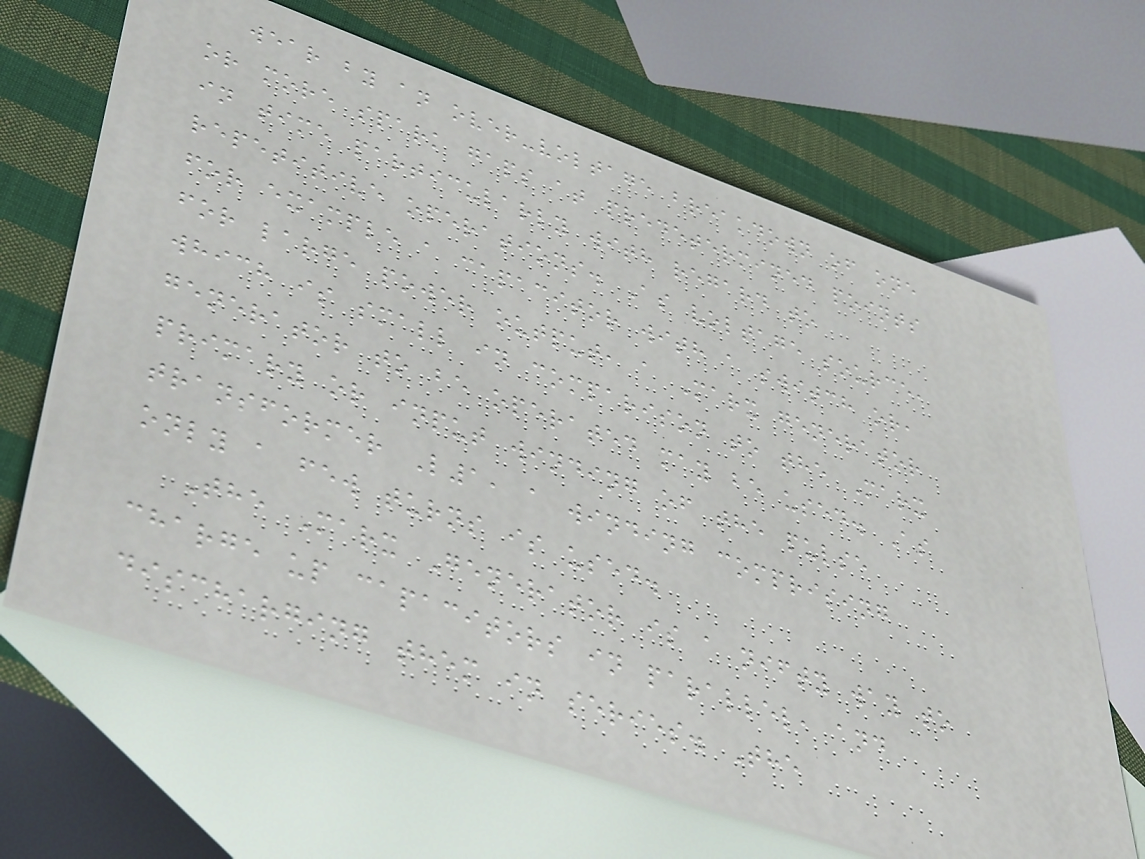wear by an over-voltage breakdown of one
or more spark gaps at predetermined points
in time particularly with regard to
repetitive operations. As voltage source,
for example a capacitor with a switch or,
for large power output, a Marx generator
which is small in comparison to the Marx
generator to be operated may be used. As
primary or input winding of the pulse
transformer L1, a winding comprising
only a few turns is used.
The Marx Generator is a nifty way to
charge up capacitors in parallel, and
discharging them in series. The
